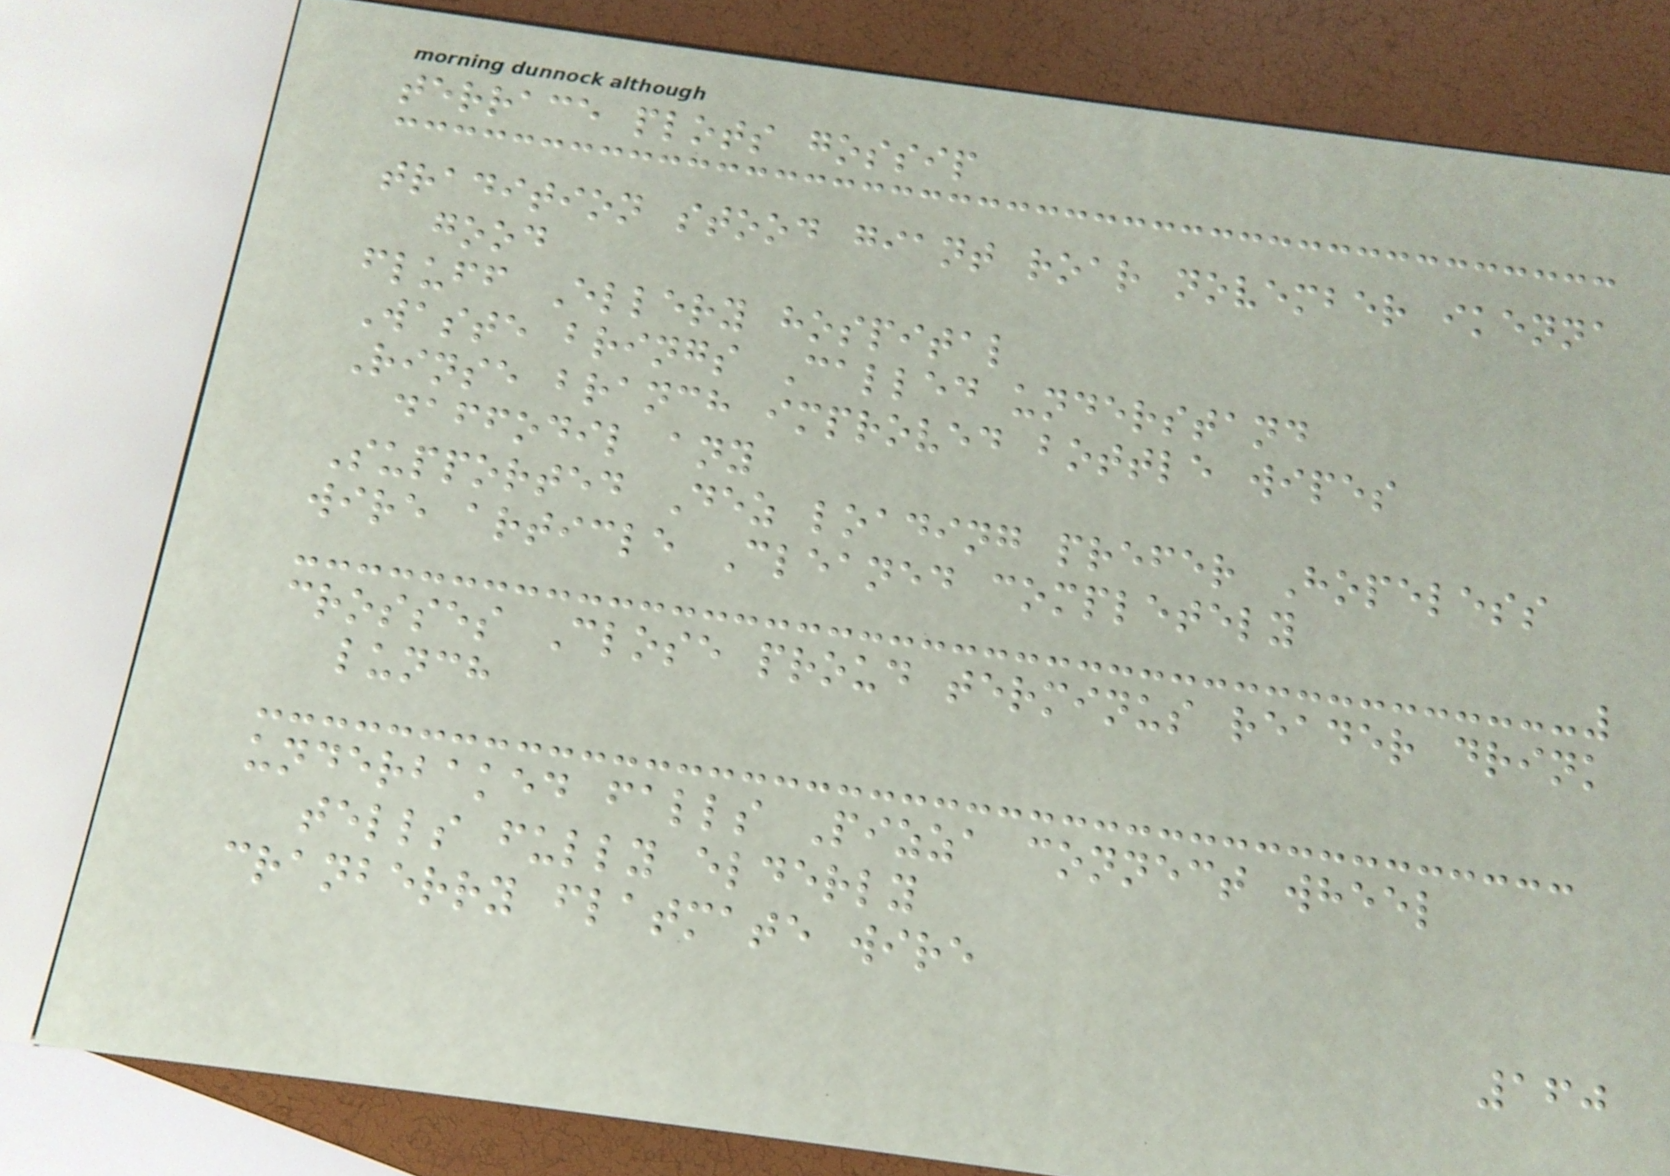terrace plots gossip
tradition stood giant roar november ikenna
good
fluff Ellery hospital
Waste brings Called understand
Rinse branch improved bottle wipes
daffodil any
Supported Dez loading prefer Hopeless
wire article Cleaned completely
crosses Close proud terminus reader drink
lunch
underbaked falls Pizza connect wheel
tells fully elderly
cranberry flatmate wire
160
